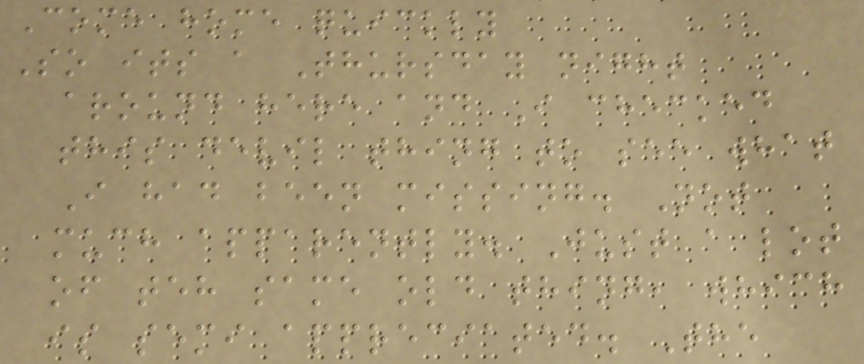Come home quickly
So its a Thursday night
around here and I checked
this devil thing to see what
I had been missing. Not
much apparently. Just a lot
of teh same old thing, which
is semi appreciated. The
